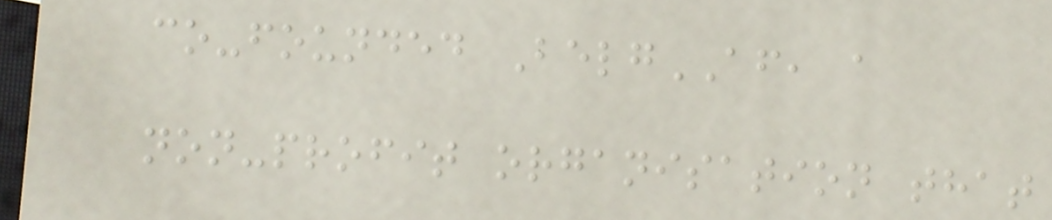co-founded BelgAF, a
non-profit organisation that
